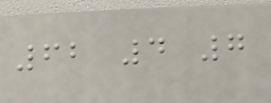62 4 7
